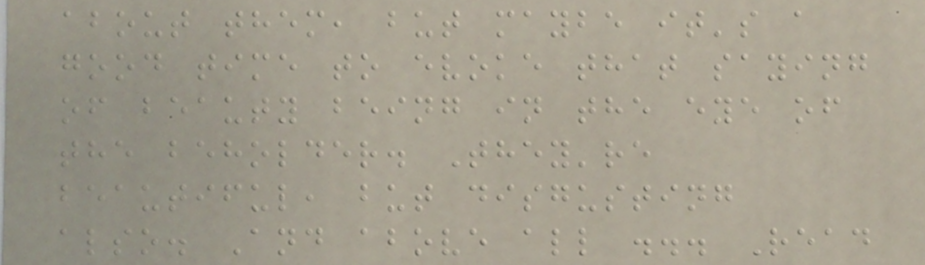about them, but maybe it's a
good time to evoke that saying
of beauty being in the eye of
the beholder. They're
beautiful, but disgusting
also. And above all ... Read
